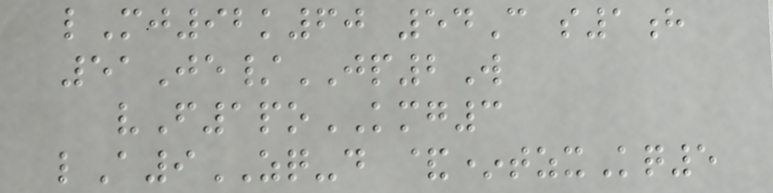lMj92k60 54C s1h
51Je/JP2W
vF1poKMG3
lA9ZQ-d &*tzxKq5
